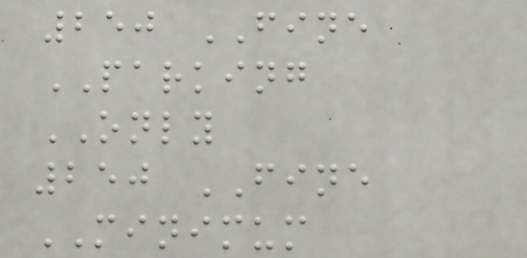250 FINE
PARKING
ONLY
250 FINE
MINIMUM
